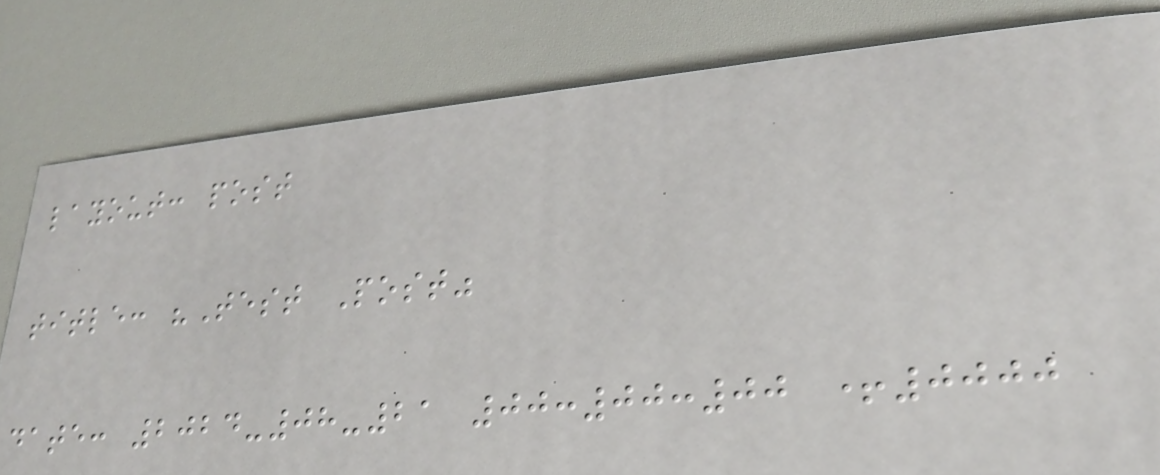layout: post
title: "Test Post"
date: 2024-08-21 00:00:00 +0000
